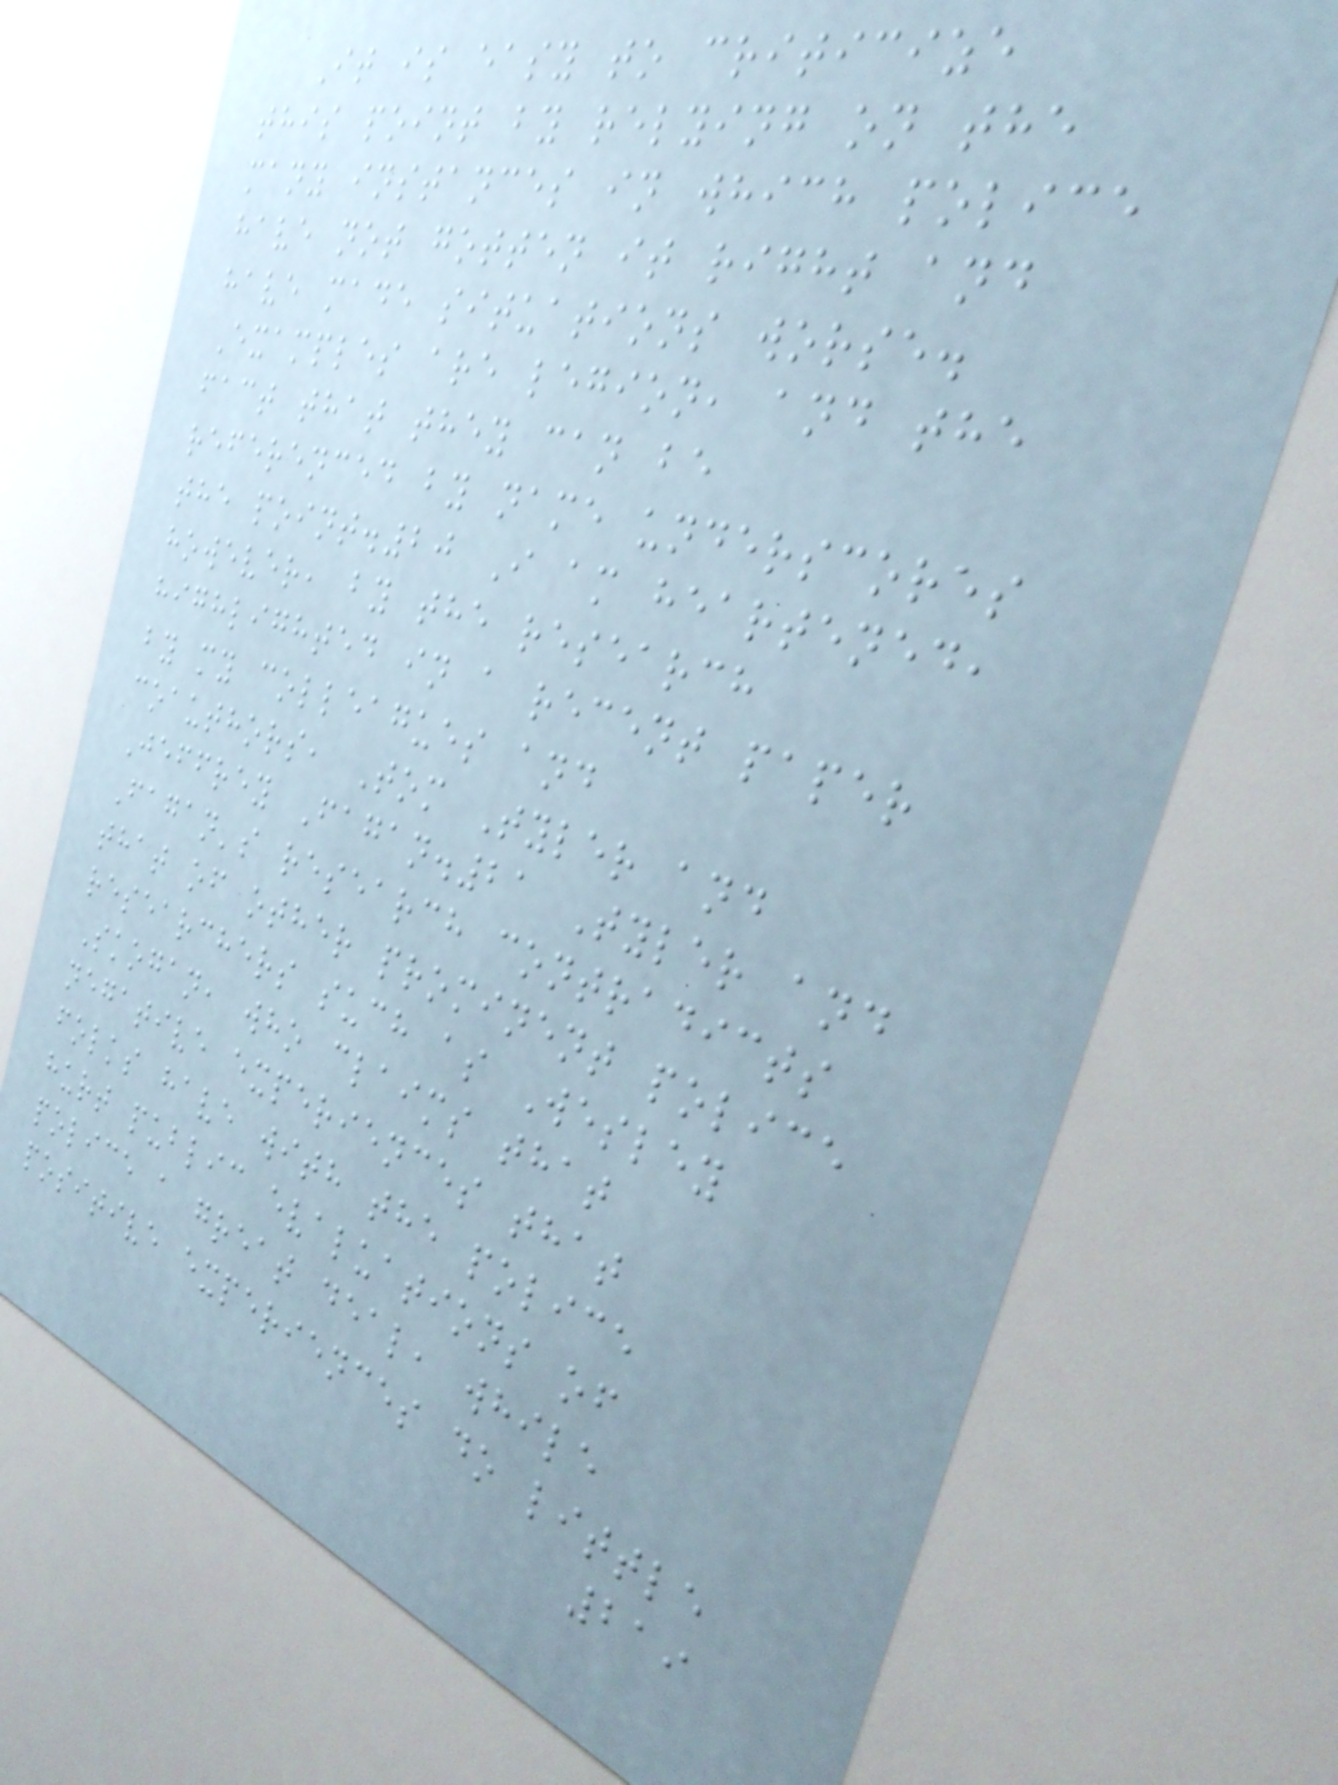It is easy to criticize
this point by relying on the
many instances in which police
have not gotten it right and
have made situations worse.
Examples are legion, and the
fact that they can be
referenced by name underscores
the point.20 I am heartened,
however, by the research
highlighted in a recent paper
by my colleagues and
coauthors, Tom Tyler and
Jeffrey Fagan.21 Tyler and
Fagan's research contradicts
that of other prominent police
researchers such as Wesley
Skogan, who claims that
negative experiences that
folks have with the police
hurt public evaluations of
police a great deal, while
positive experiences do little
219
